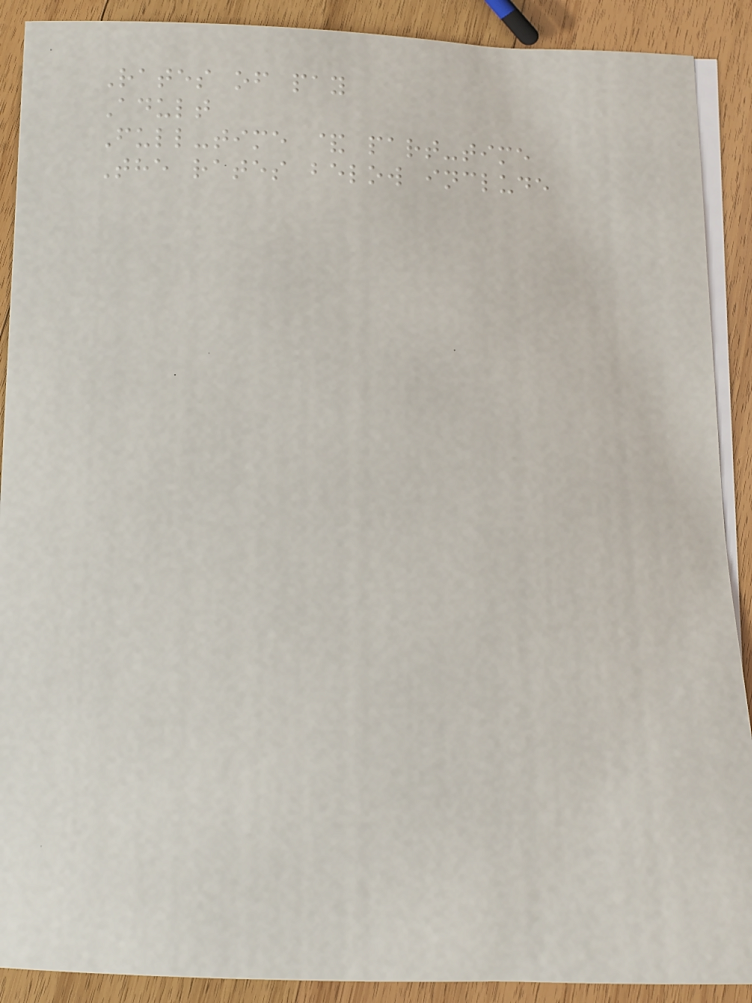Rates of pay
Adult
Full-time & part-time
The rates below include
